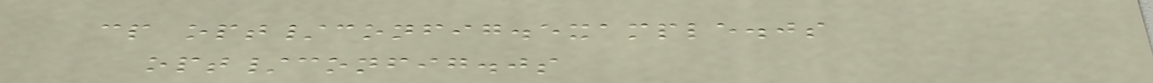cp opt/config.example.js
opt/config.js
